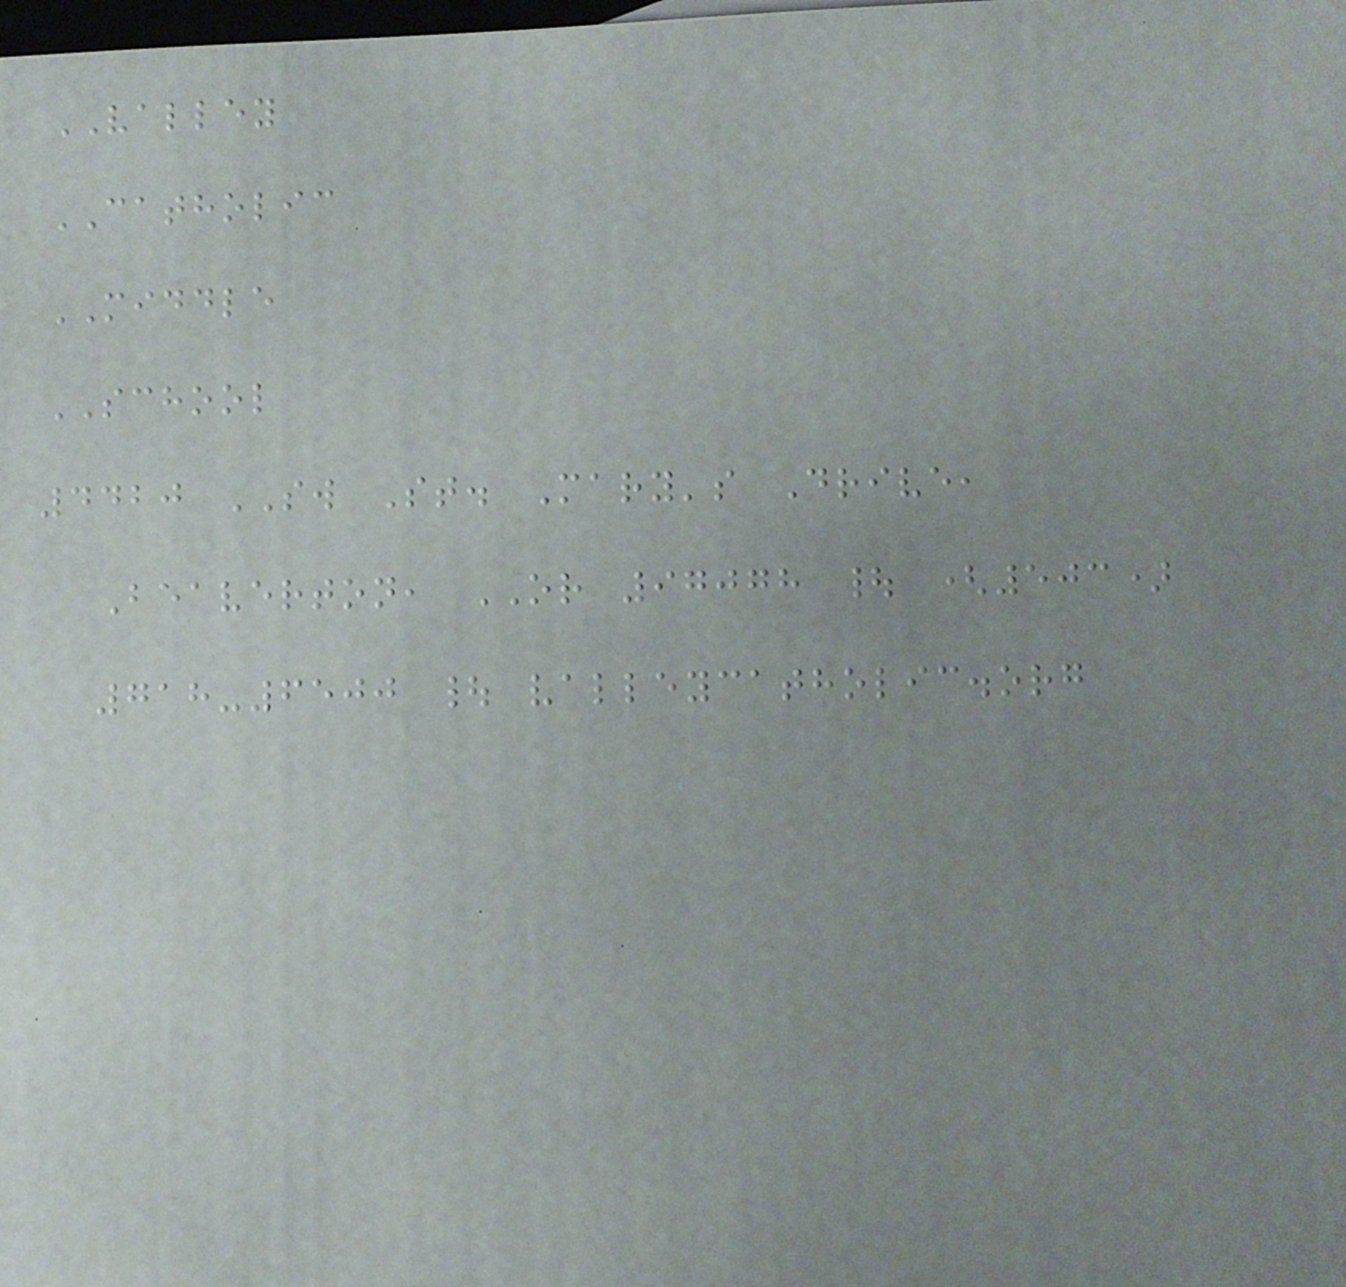VALLEY
CATHOLIC
MIDDLE
SCHOOL
4420 SW St. Mary's Drive,
Beaverton, OR 97078 | (503)
718-6500 | valleycatholic.org
